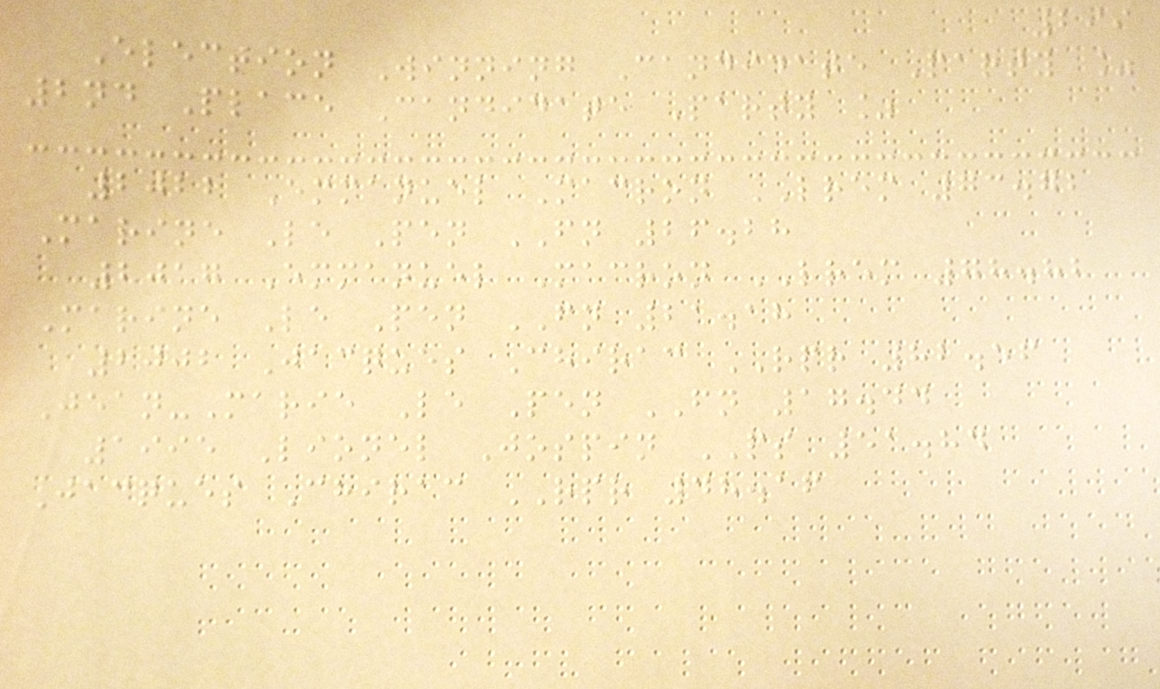299
Election Winning Candidate Party %
2nd Place Candidate Party %
2022 Emmanuel Macron LREM 73.72
Marine Le Pen FN 26.28
2017 Emmanuel Macron LREM 78.82
Marine Le Pen FN 21.18
2002 Jacques Chirac RPR 82.56
Jean-Marie Le Pen FN 17.44
1995 Lionel Jospin PS 51.84
Jacques Chirac RPR 48.16
